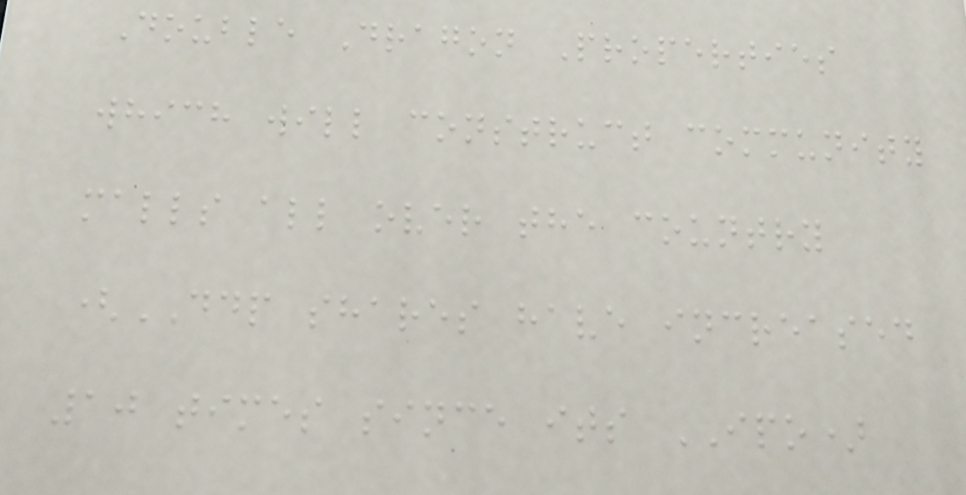Double Dragon Properties
which will construct community
malls all over the country
(DDP shares have increased
10 times since its IPO)
